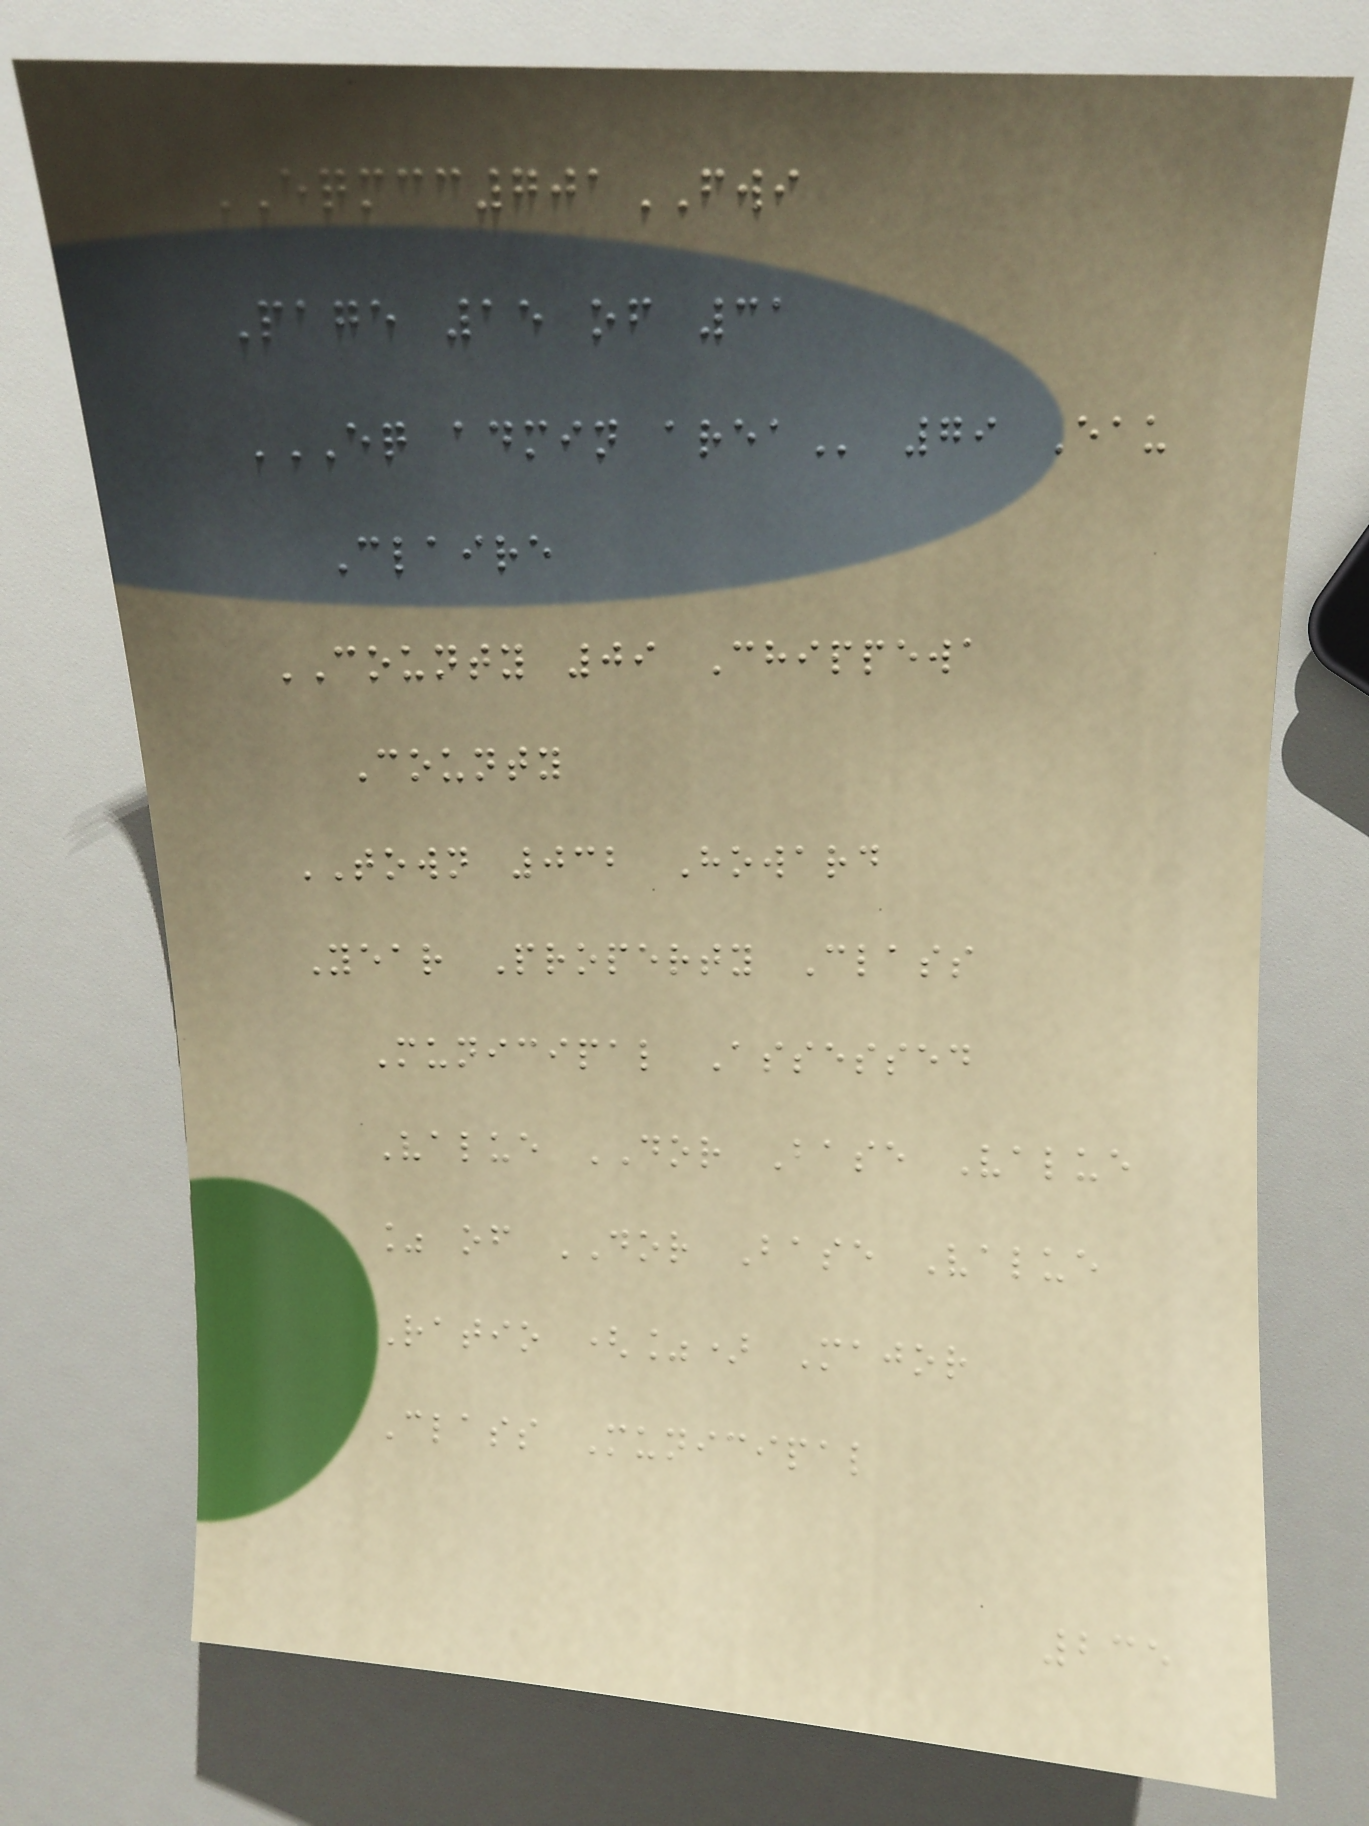EQMCC701FWI
Page 15 of 31
EQ ADMIN AREA 79 Eau
Claire
COUNTY 09 Chippewa
County
TOWN 032 Howard
Year Property Class
Municipal Assessed
Value DOR Base Value
% of DOR Base Value
Ratio (%) Major
Class Municipal
235
